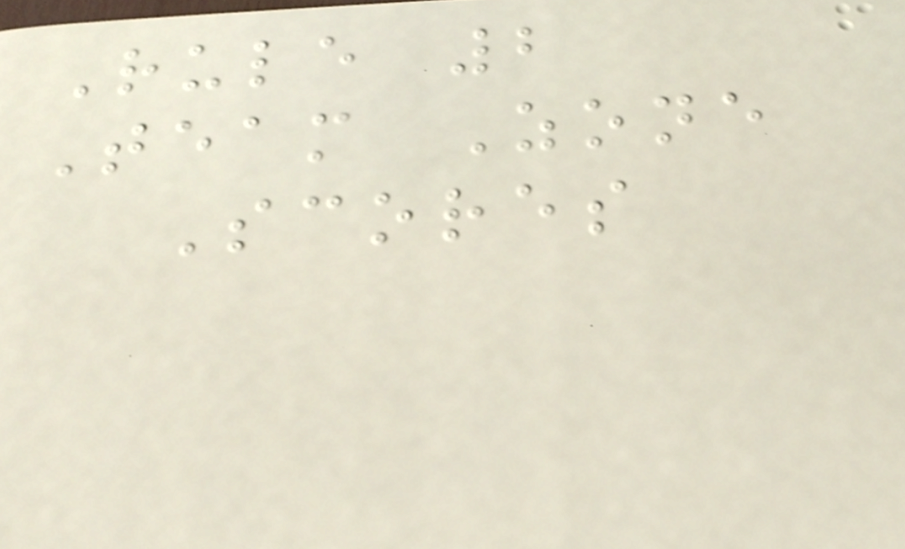Rule 2
Team Zone
Scores
